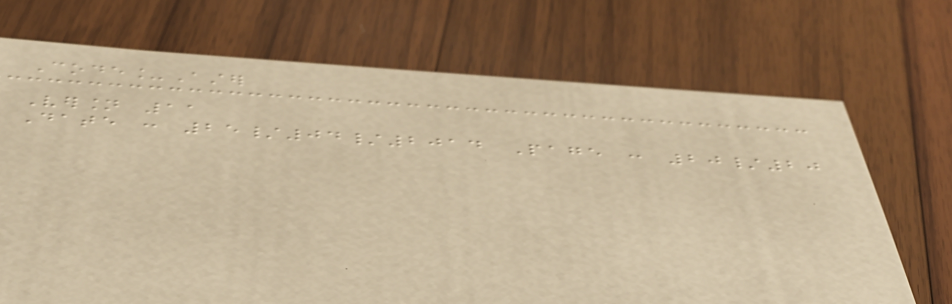Code_Aster
Version 11
Date : 25/04/2014 Page : 20/20
